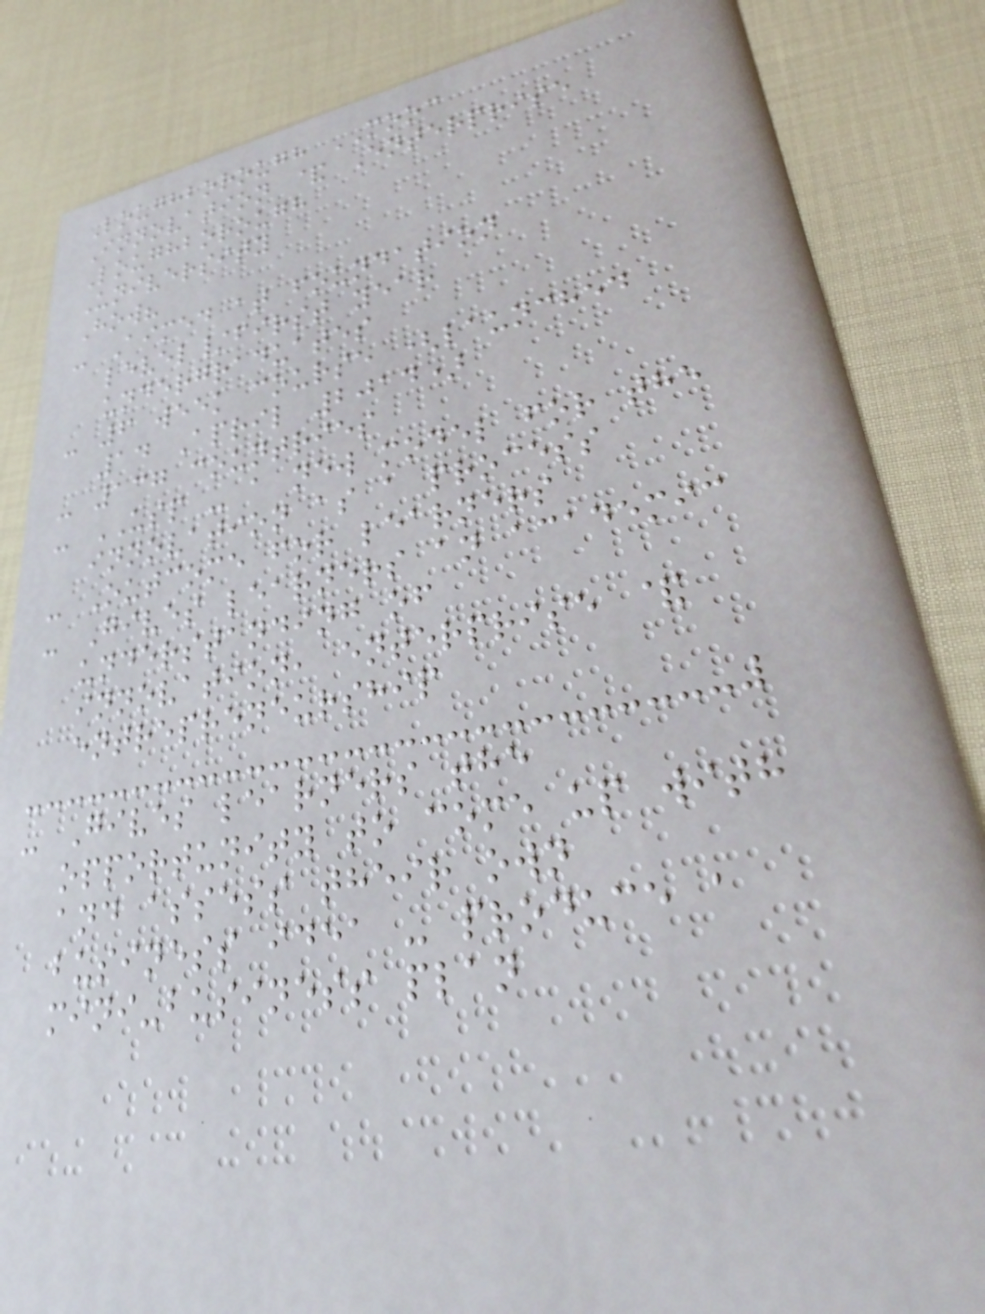Loughborough MOOC
Innovation & Enterprise
Loughborough
University
How?
- Aimed at foundation
level/first year
undergraduates
- 6 week course (launched
14 April 2014)
- 137 countries
- USP - a new model for the
innovation as a process
- Outcome for learners
- Gives learners an academic
understanding of
innovation, enterprise &
entrepreneurship
- Gives learners the
opportunity to come up with
and assess their own
business idea - produce a
mini-business plan
